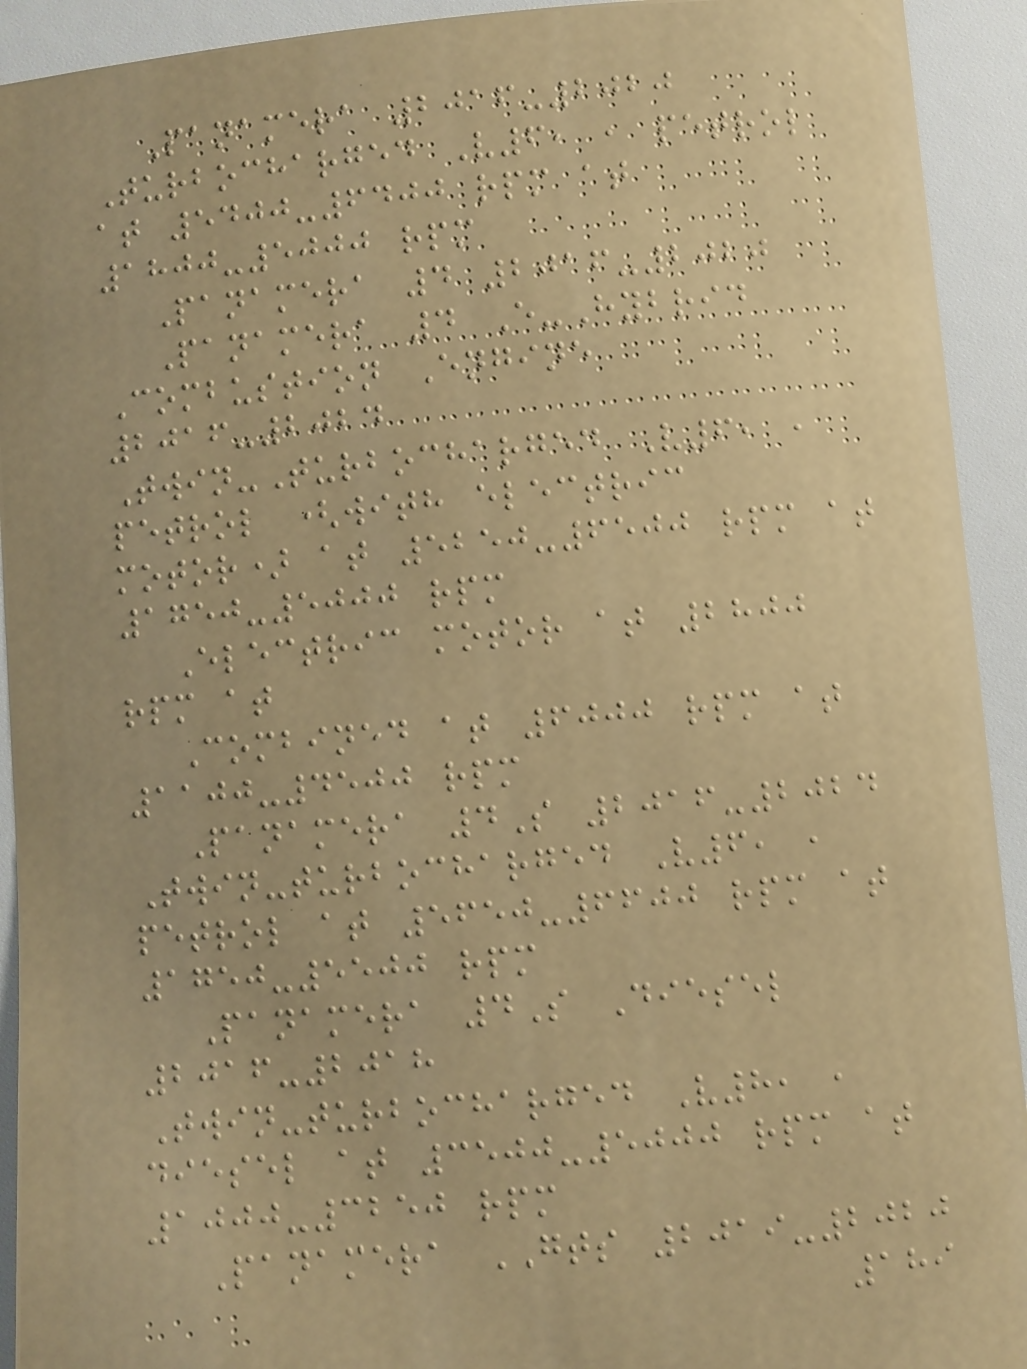Panamera 2016-2020
Turbocharged V6, , petrol
at 5400-6400 rpm at
1800-5000 rpm
Panamera 4 2016-2020
Panamera 4 E-Hybrid
Combustion Engine
2016-2024
Twin-Turbocharged V6, ,
petrol (with electric
motor) at 5250-6500 rpm at
1750-5000 rpm
Electric motor at 2800
rpm at
Combined at 6000 rpm at
1100-4500 rpm
Panamera 4S 2016-2024
Twin-turbocharged V6, ,
petrol at 5650-6600 rpm at
1750-5500 rpm
Panamera 4S Diesel
2016-2018
Twin-turbocharged V8, ,
diesel at 3500-5000 rpm at
1000-3250 rpm
Panamera GTS 2019-2020
189
